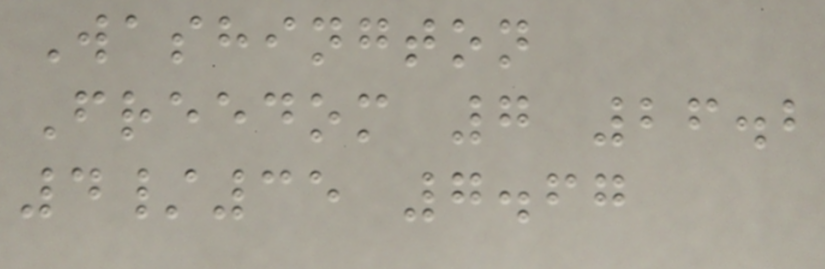Washington
Freedom 7 26.2
4/35 7.67
